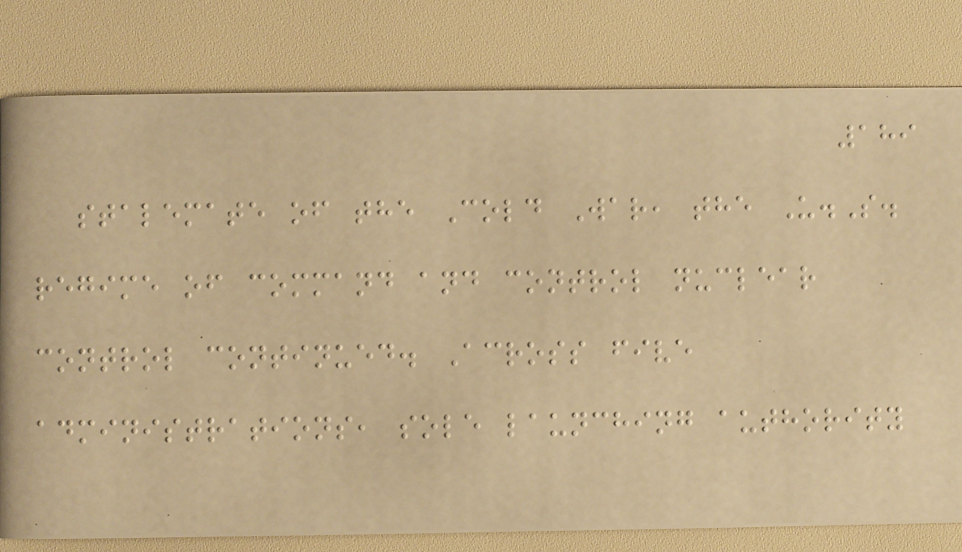189
stalemate of the Cold War, the U.S.
regime of command and control nuclear
control continued. Across five
administrations, sole launching authority
